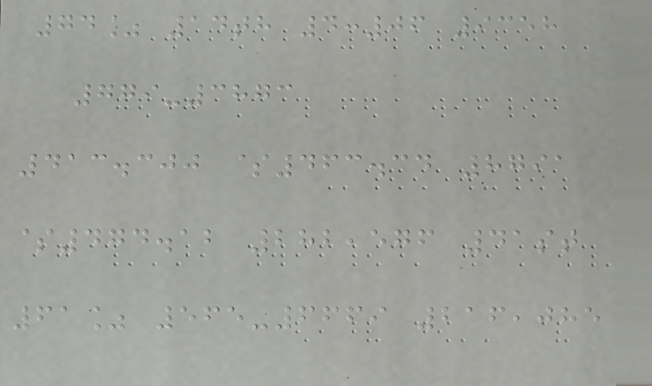74% 14th 4:06 9358
779-3873
413.300 $463.34 8791
$474.12 282,576 41st
61% 565-6669 216,085
